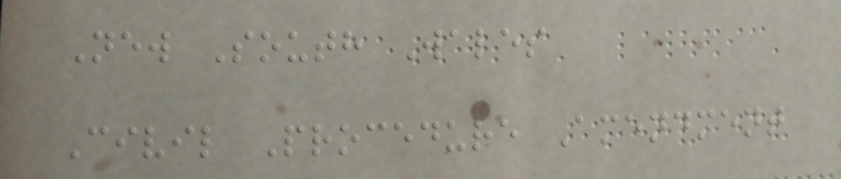New South Wales
Civil Procedure Amendment
